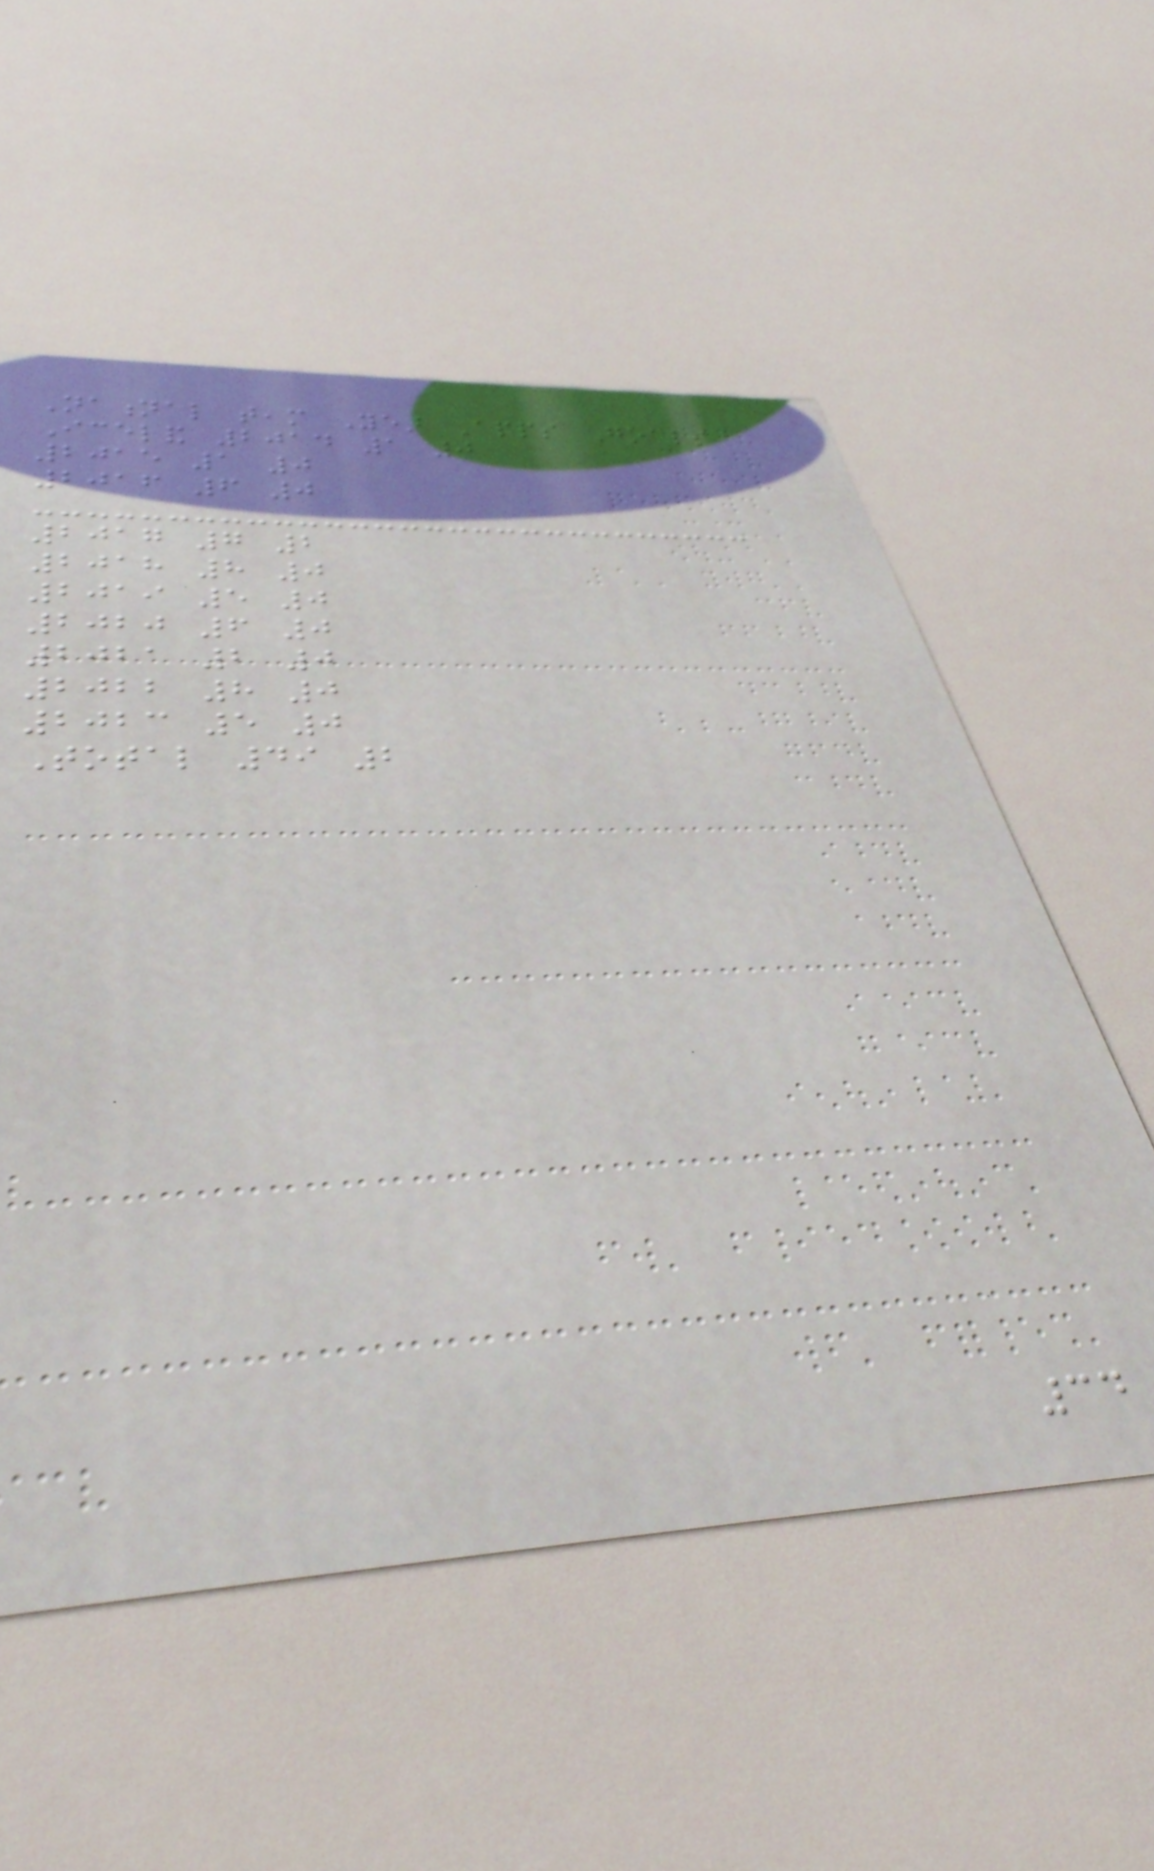National team Year Apps Goals
Iceland 2014 1 0
2015 1 0
2016 6 0
2017 7 2
2018 8 0
2019 5 0
2020 6 0
2021 2 0
2022 8 0
2023 5 0
Total 49 2
34
